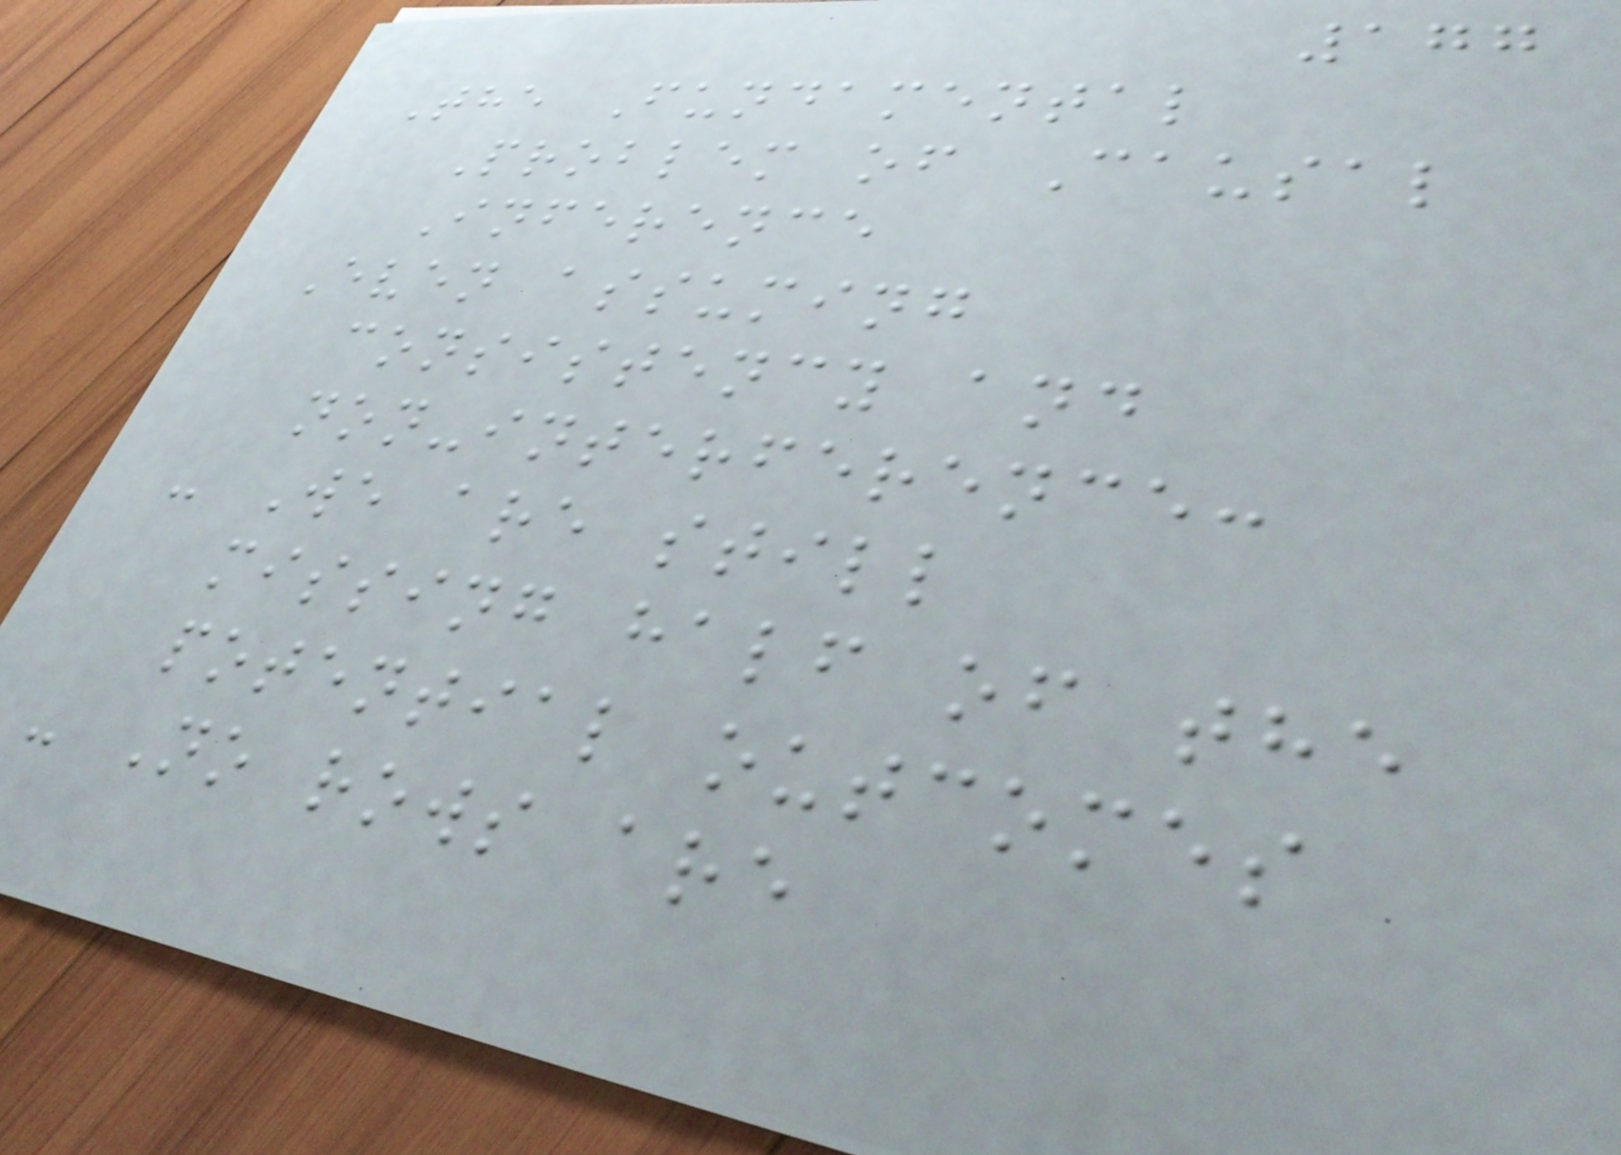177
The Fundamental
Problem of Causal
Inference
Even assuming
consistency and
non-interference:
- We are still
missing half of the
potential outcomes
- No rows are
